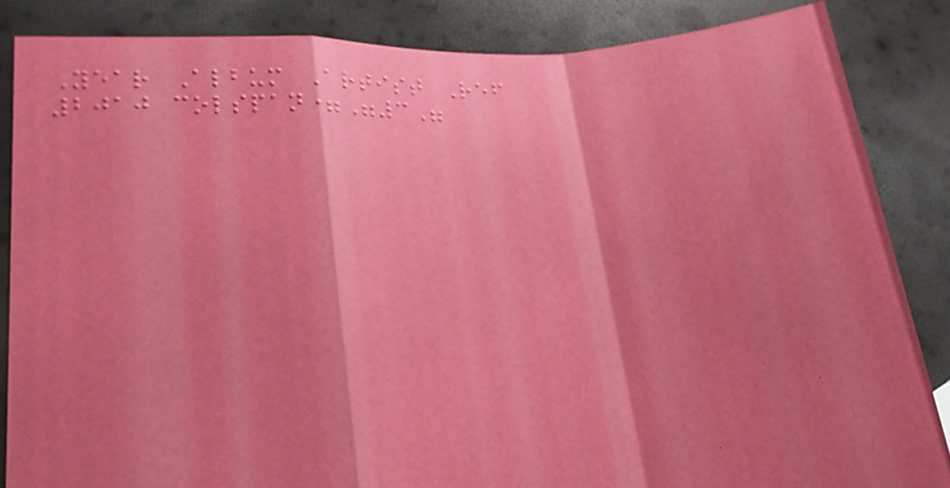Year Album Artist Ref
2010 colspan="3"
